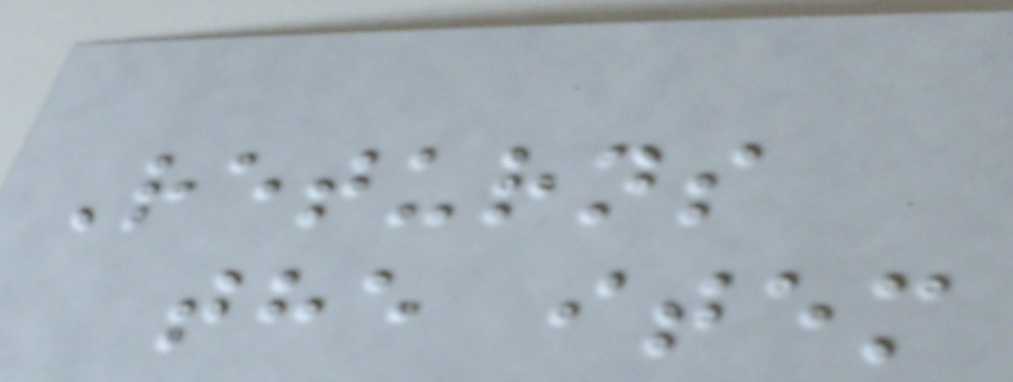Returns
the item
